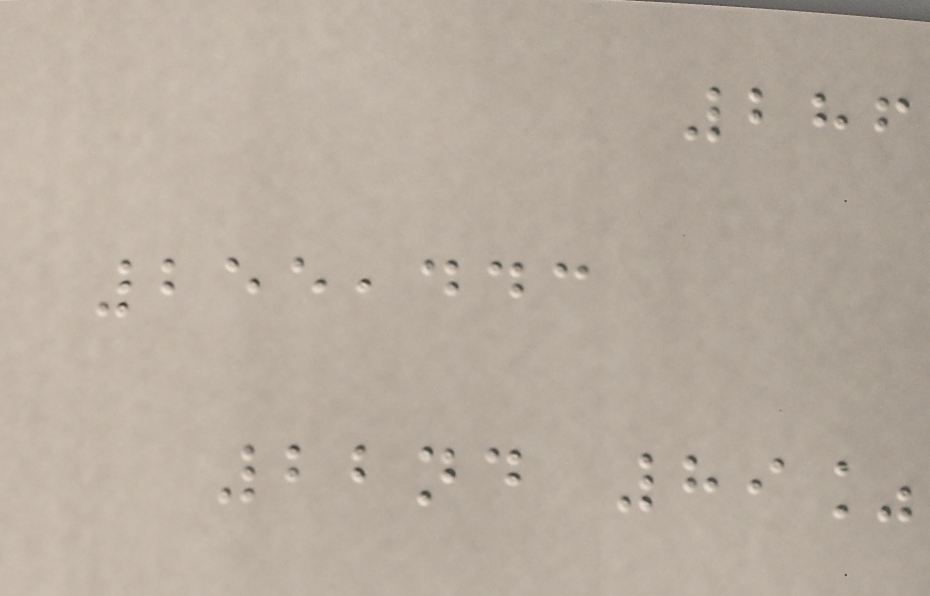286
255,443
22nd 89%
